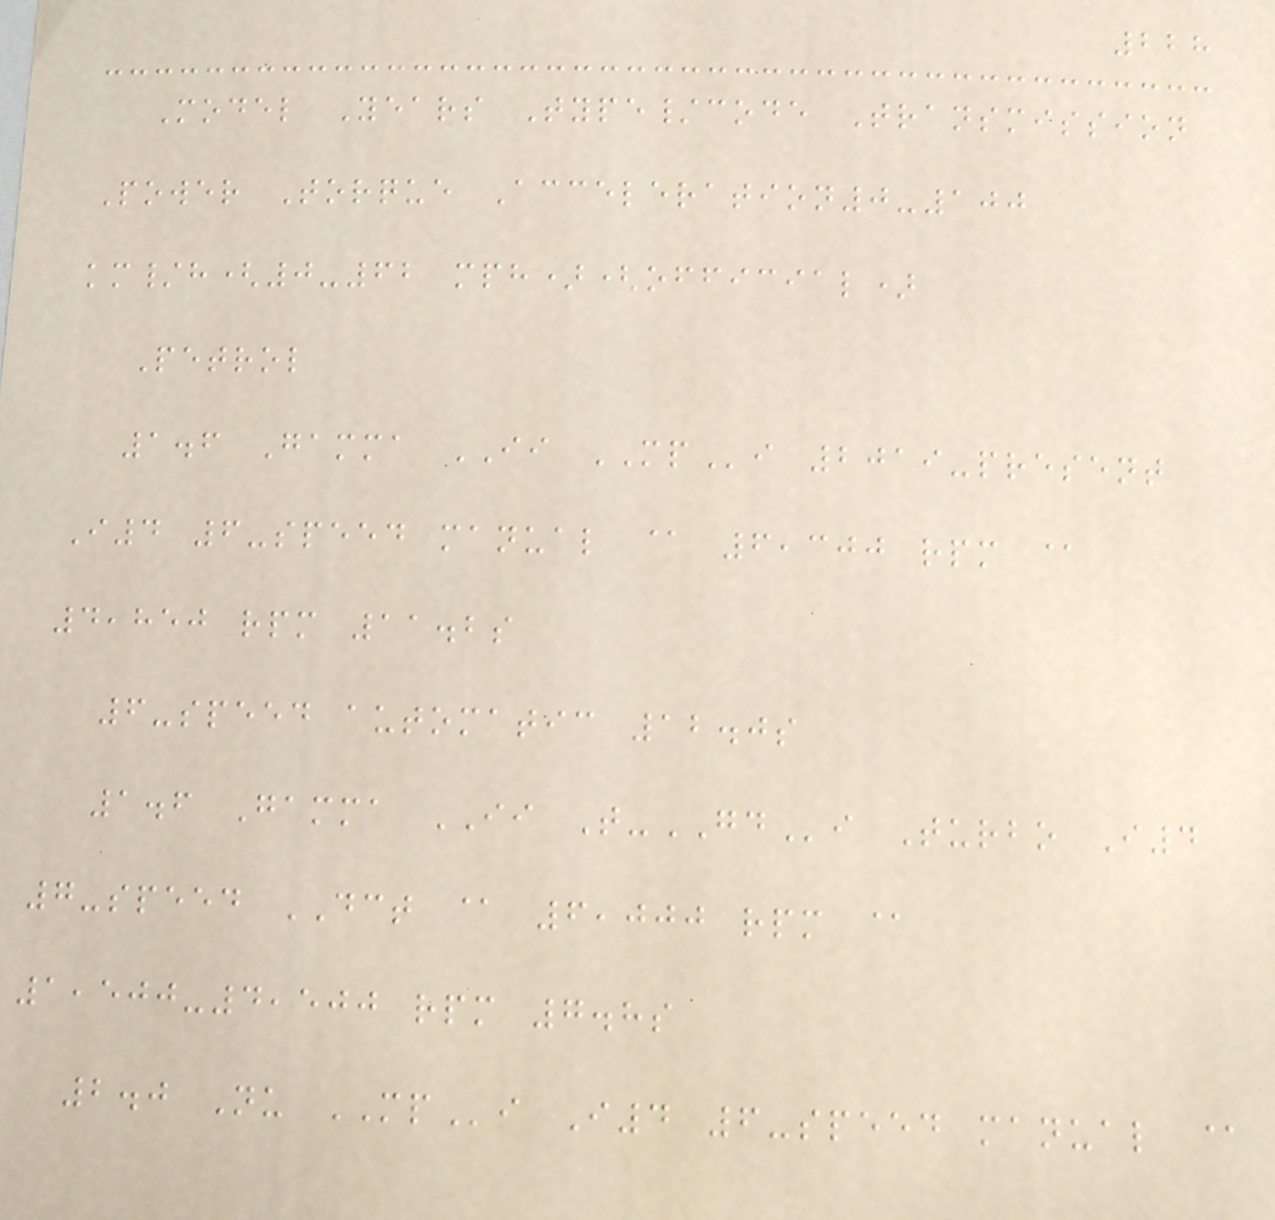228
Model Years Type/code Transmission
Power Torque Acceleration0-100
km/h(0-62 mph)(official)
Petrol
1.6 Gamma II MPi 2019-present
I4 6-speed manual @ 6,300 rpm @
4,850 rpm 11.2s
6-speed automatic 12.0s
1.6 Gamma II T-GDi Turbo I4
7-speed DCT @ 6,000 rpm @
1,500-4,500 rpm 7.8s
2.0 Nu MPi I4 6-speed manual @
